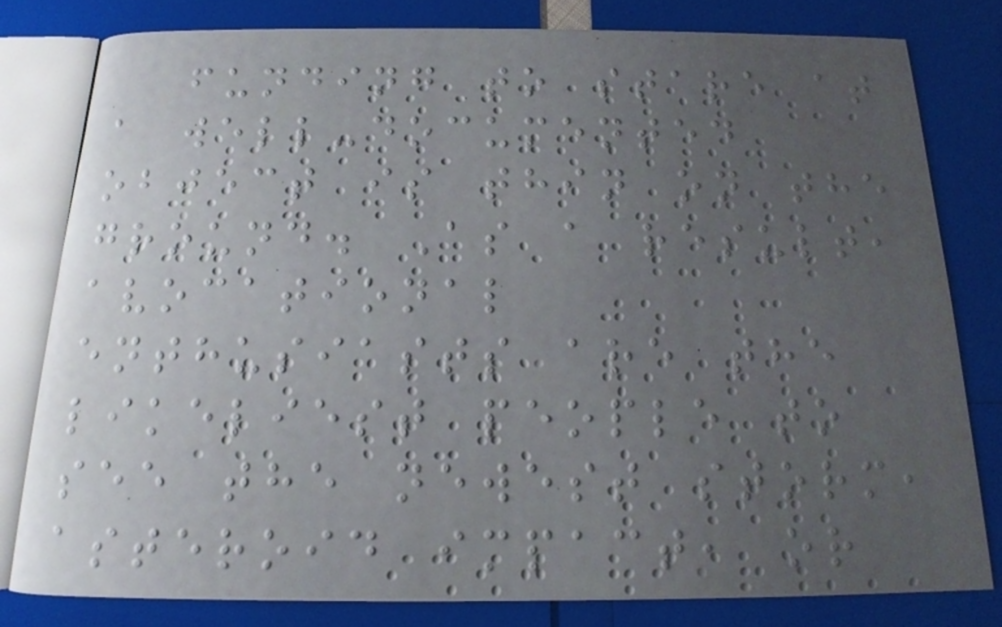funding to stare at
a well-documented
object is thin on the
ground. As a result,
avocational
enthusiasts are the
likeliest people to
see the newest storm,
asteroid impact, or
